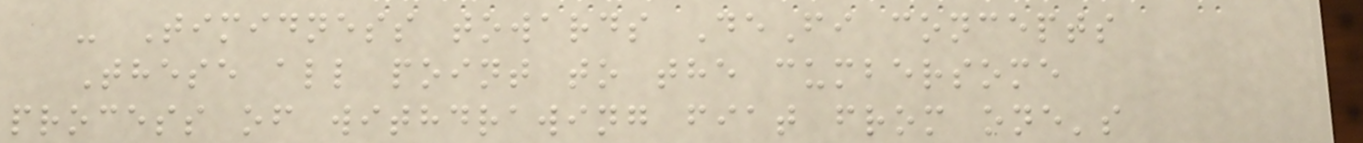- Timidness towards DeFi concepts
These all point to the cumbersome
process of withdrawing fiat from one's
